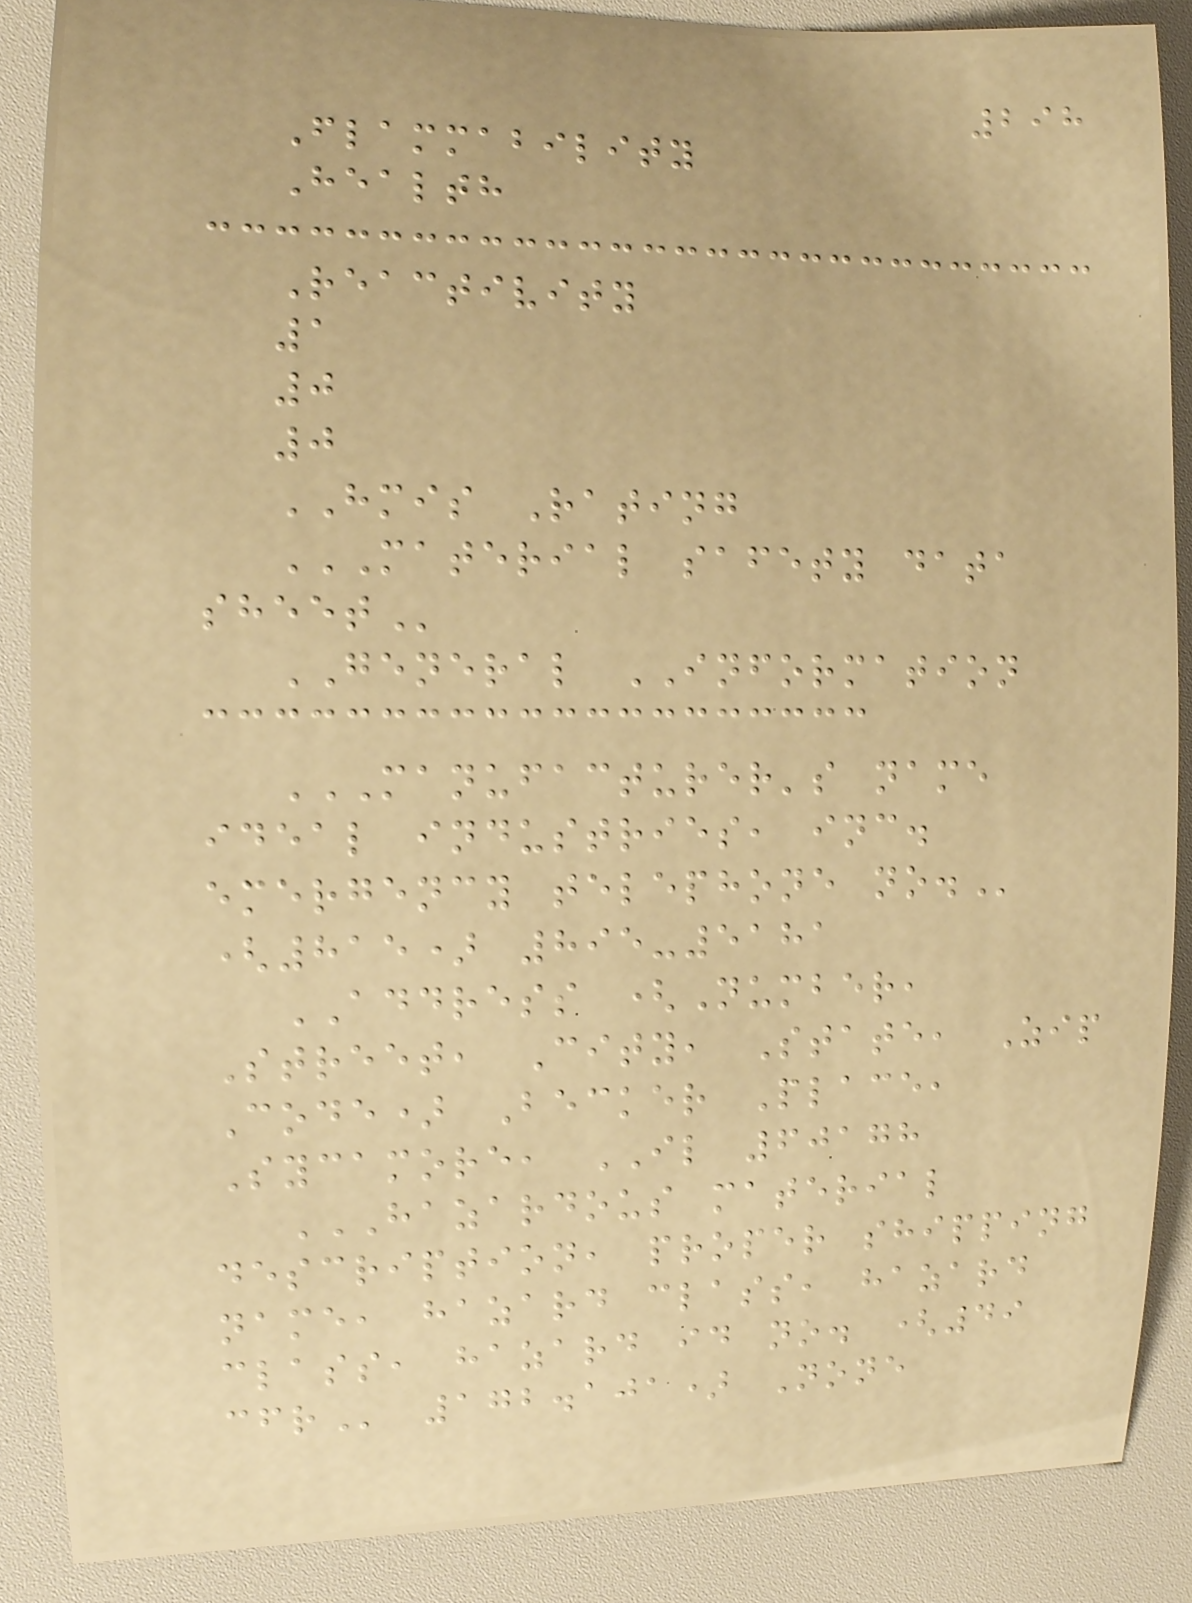298
Flammability
Health
Reactivity
1
0
0
HMIS Rating
MATERIAL SAFETY DATA
SHEET
GENERAL INFORMATION
MANUFACTURER'S NAME
IDEAL INDUSTRIES, INC.
EMERGENCY TELEPHONE NO.
(815) 895-5181
ADDRESS (Number,
Street, City, State, Zip
Code) Becker Place,
Sycamore, IL 60178
HAZARDOUS MATERIAL
DESCRIPTION, PROPER SHIPPING
NAME, HAZARD CLASS, HAZARD
CLASS, HAZARD ID NO. (49
CFR 172.101) None
